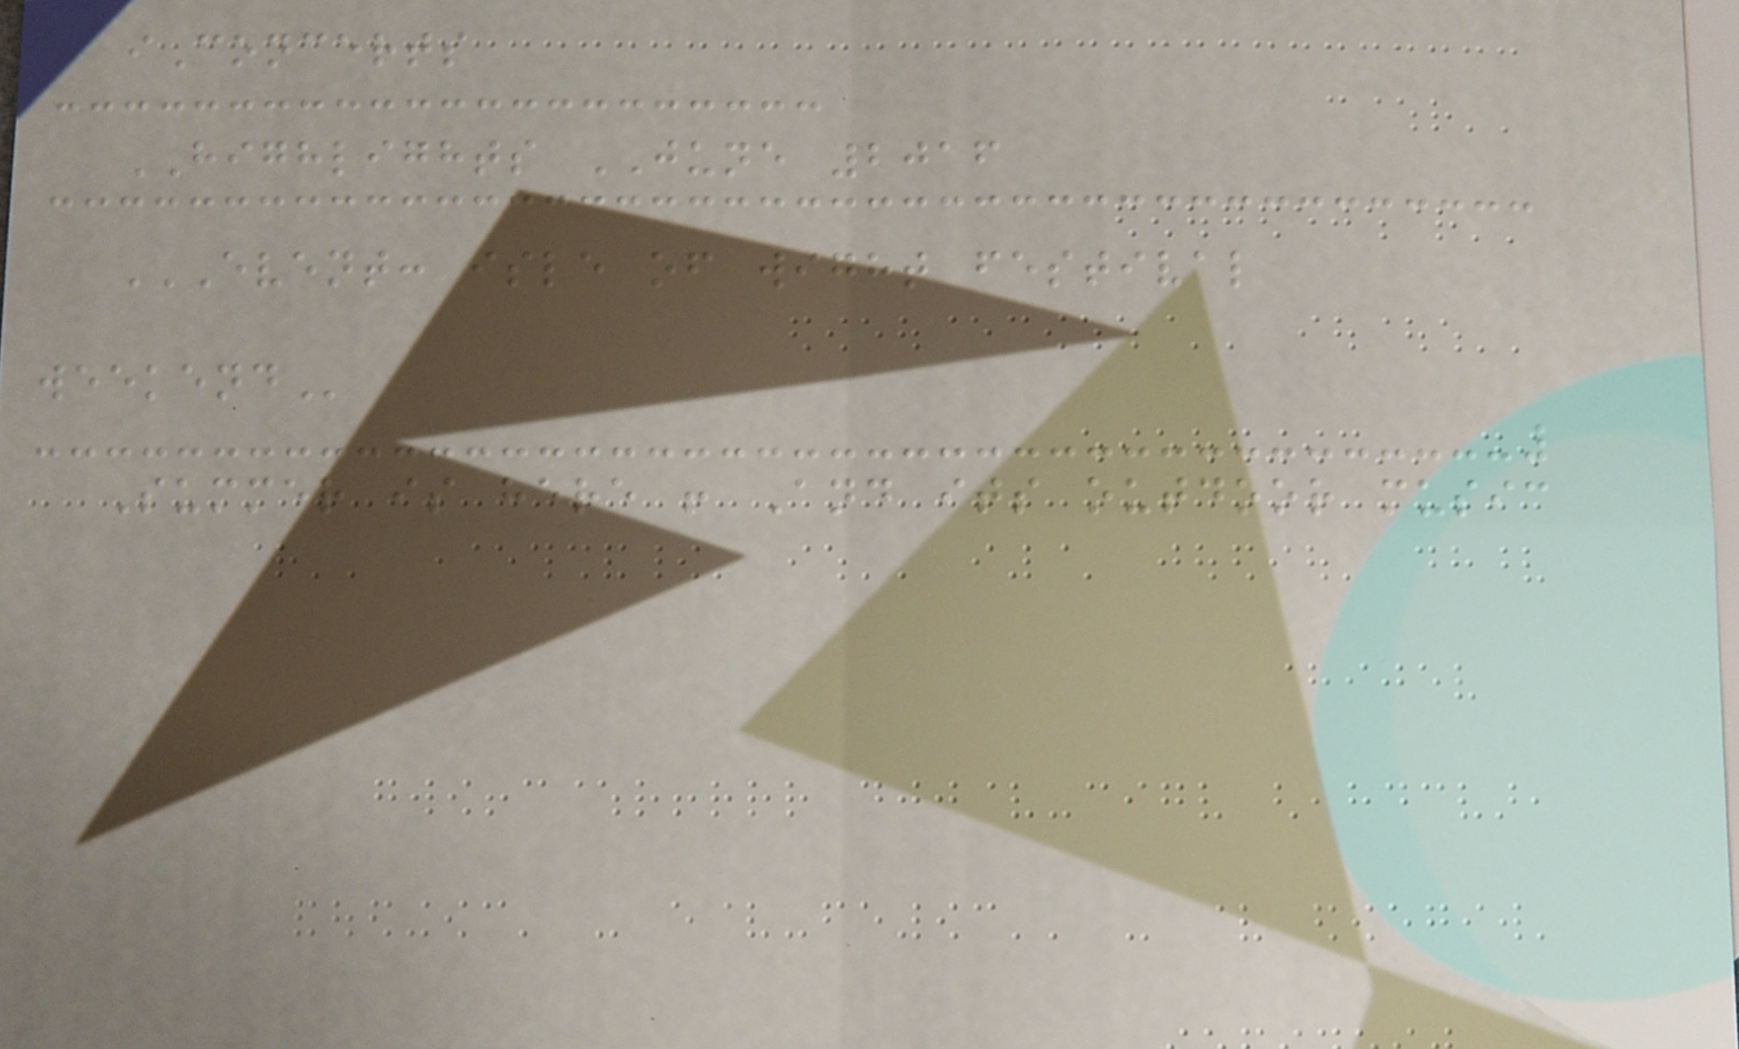iConcerts
HIGHLIGHTS JUNE 2016
EVENT: ISLE OF WIGHT FESTIVAL
WEEKEND
Summer is here ! And its outdoor music
